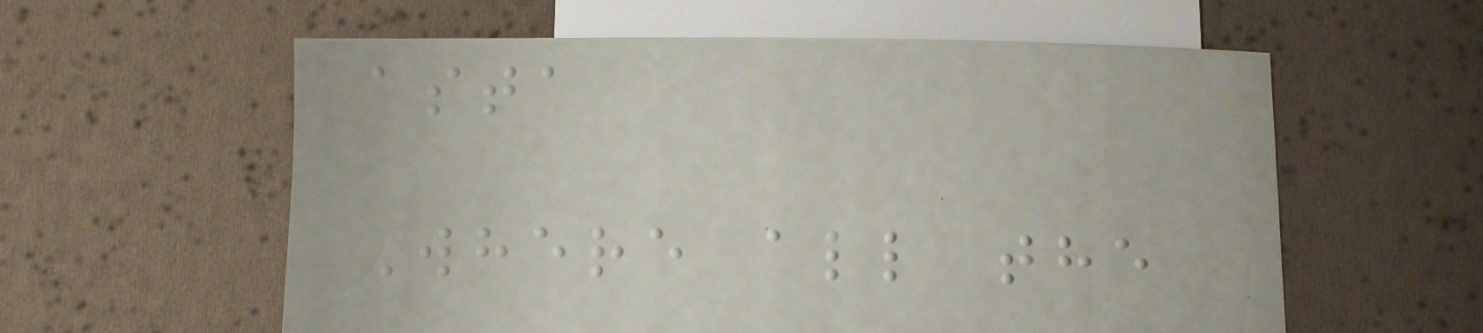asta
Where all the
